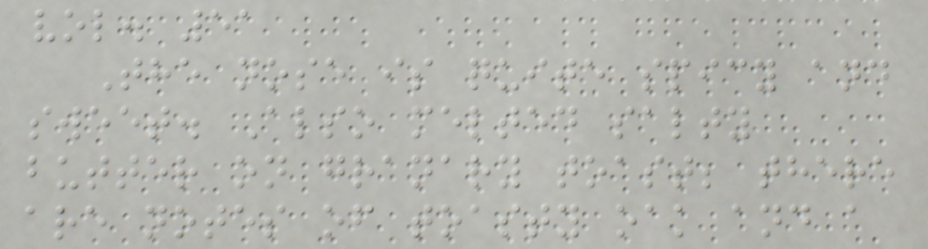vol. 51
The nose is quite spicy and
sweet. Also melted salty
butter on granary toast; there
are notes of toasty oak and a
